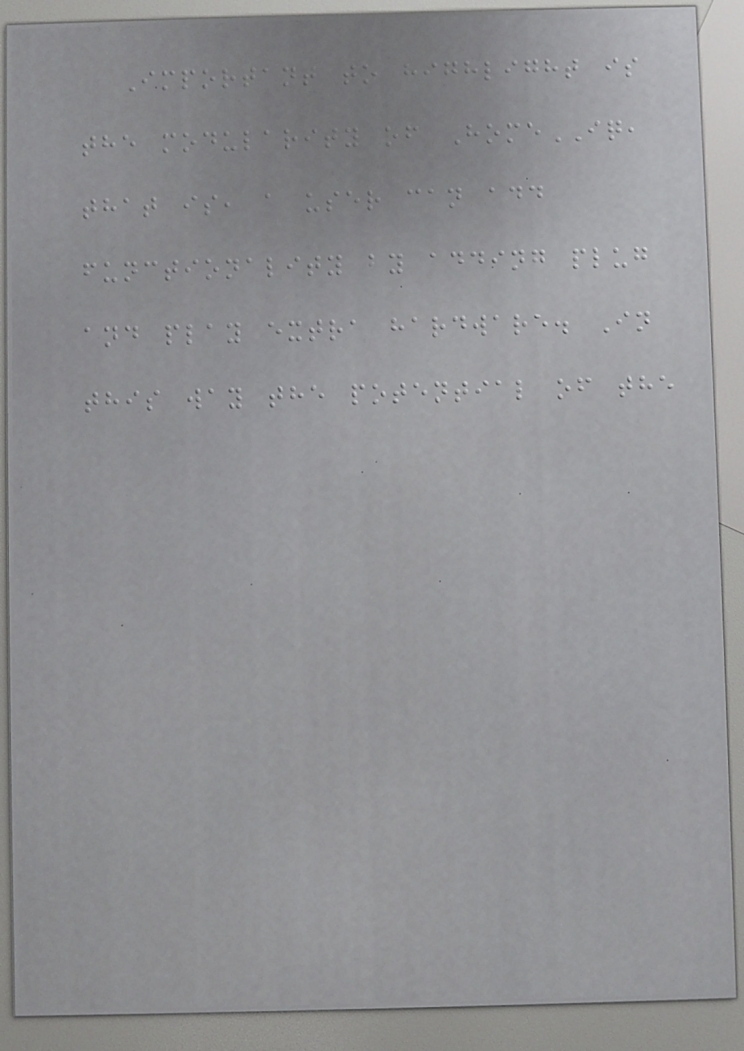Important to highlight is
the modularity of HomeIQ,
that is, a user can add
functionality by adding plug
and play extra hardware. In
this way the potential of the
